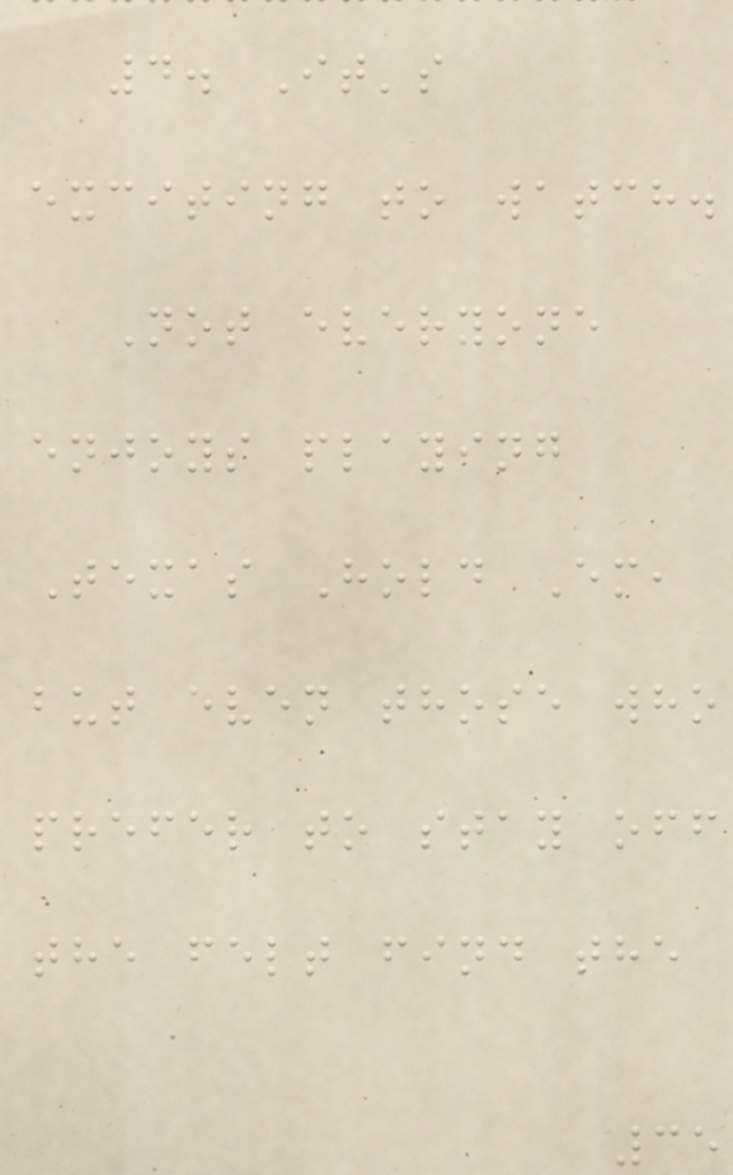4. It's
exciting to watch.
Not everyone
enjoys playing
Texas Hold Em,
but even those who
prefer to stay off
the felt find the
35
